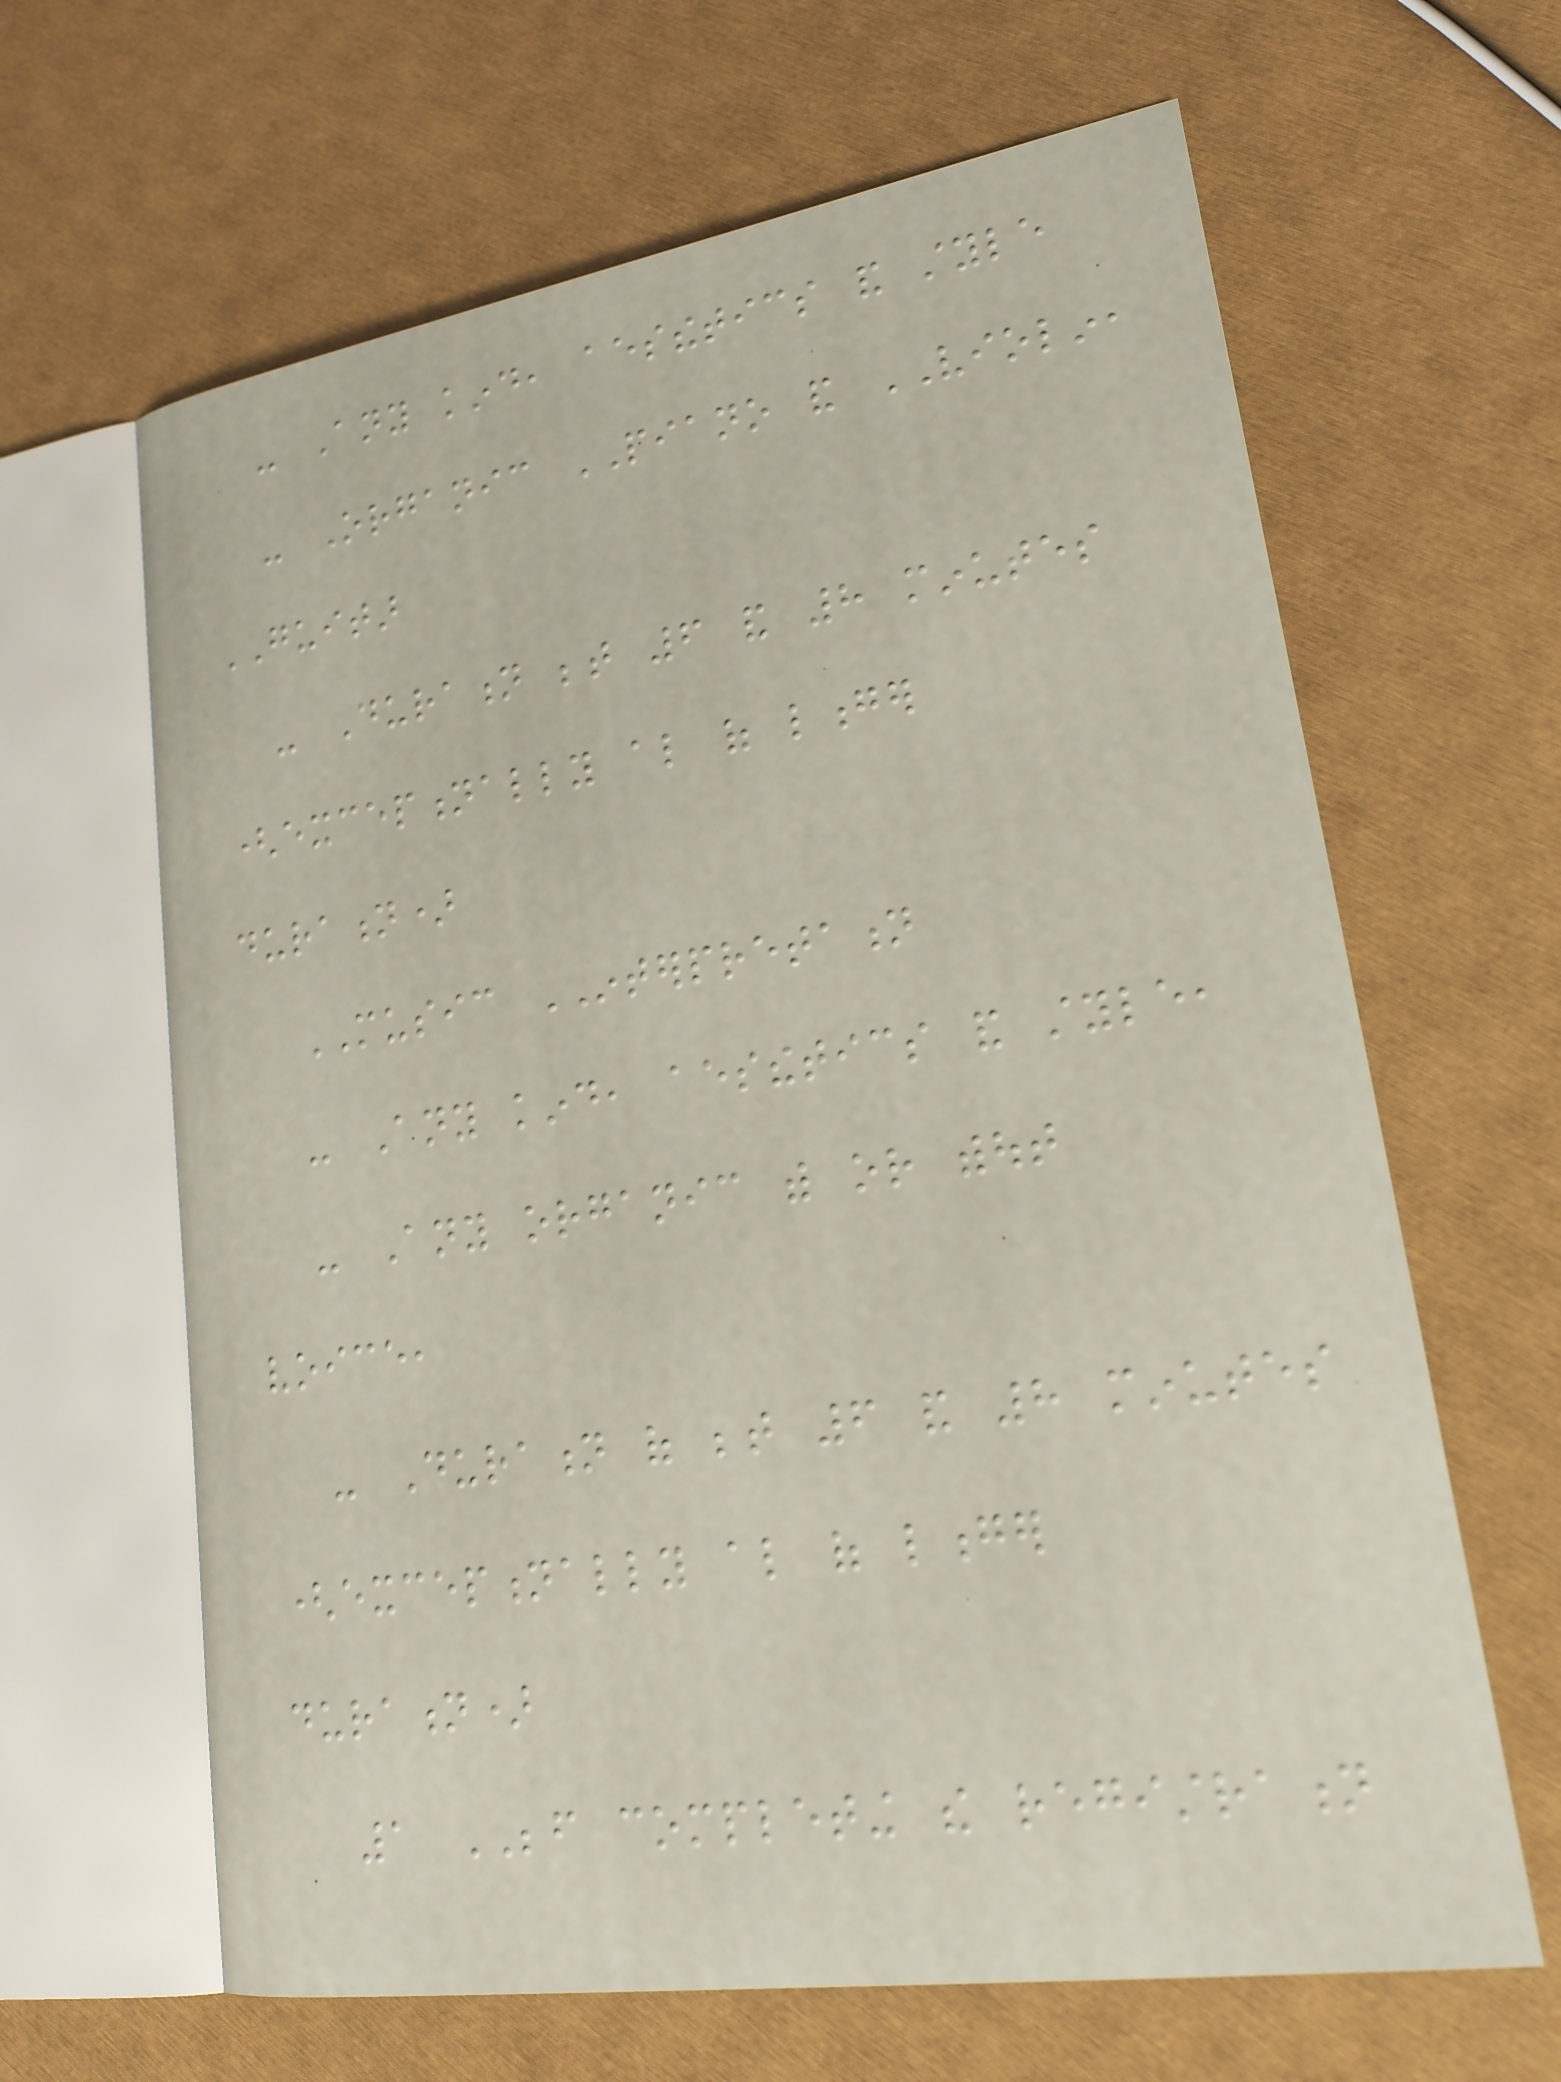- Any kind, aesthetics and style
- Organic PIANO and VIOLIN,
GUITAR
- Duration between 6 and 8 minutes
(exceptionally also of longer
duration)
MUSIC INTERPRETATION
- Any kind, aesthetics and style,
- Any organic with or without
voice,
- Duration of between 6 and 8 minutes
(exceptionally also of longer
duration)
1 BEFORE completing the registration
